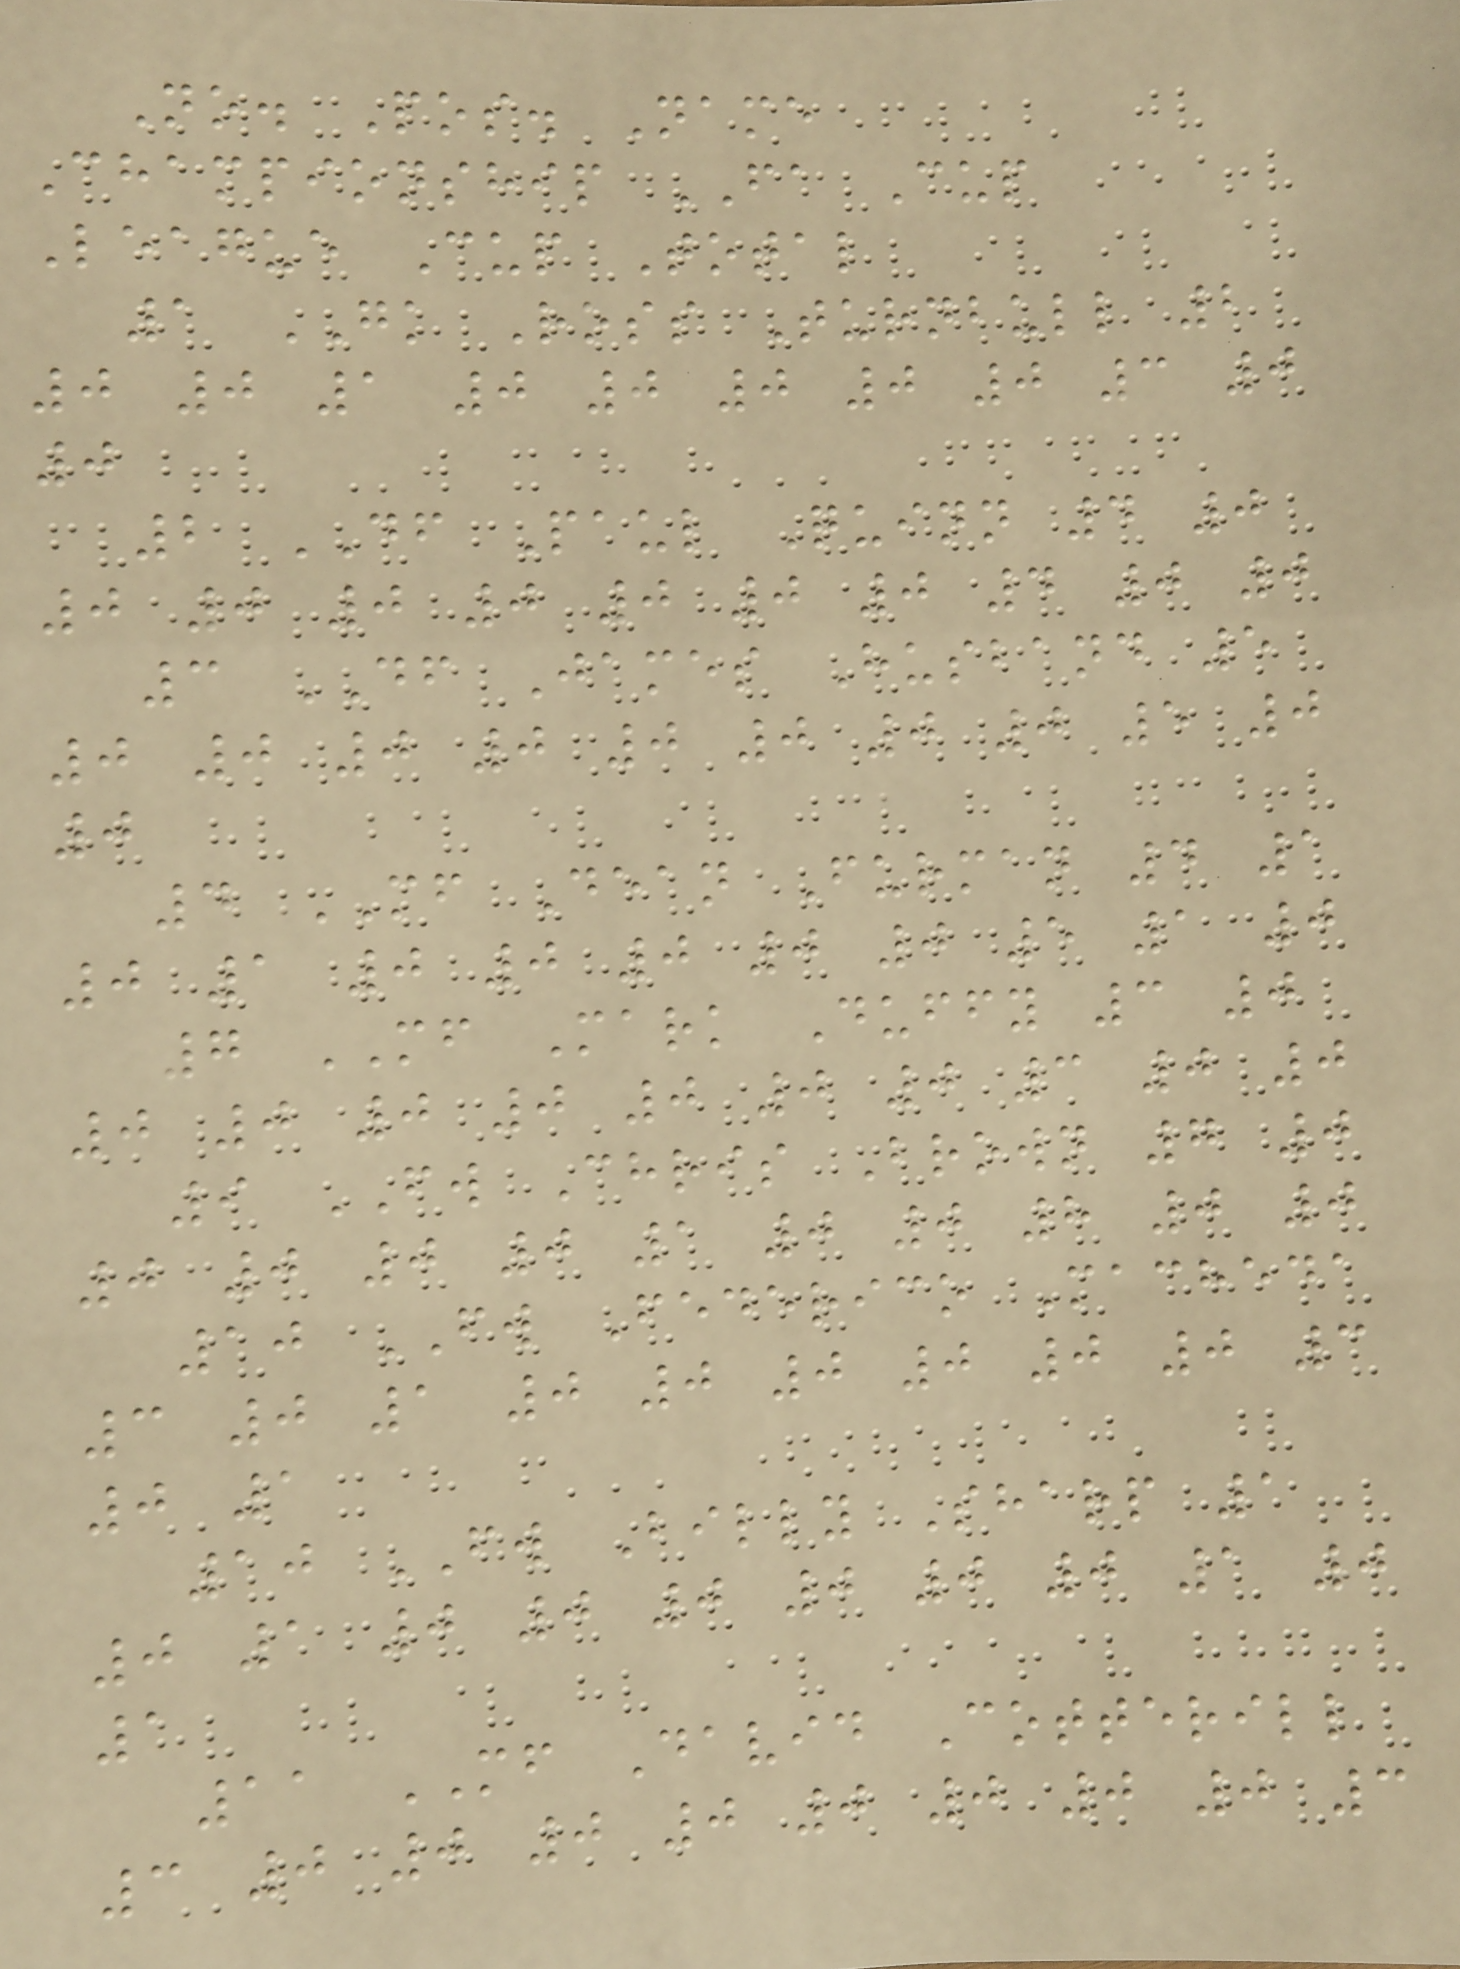No. Pos. Name
Championship FA Cup
League Cup Total
1 GK Ross Turnbull 2
0 0 1 0 0 0 0 0 3 0
0
2 DF Paul Quinn 4 0
0 0 0 0 0 0 0 4 0 0
3 DF James Husband 5
0 0 0 0 0 0 0 0 5 0
0
4 MF Dean Furman 4 1
0 1 0 0 0 0 0 5 1 0
7 MF Mark Duffy 3 0
0 0 0 0 0 0 0 3 0 0
9 FW Chris Brown 7 0
0 0 0 0 1 0 0 8 0 0
10 FW Federico Macheda
3 0 1 0 0 0 0 0 0 3
0 1
10 FW Billy Sharp 1
0 1 0 0 0 0 0 0 1 0
1
11 MF David Cotterill
3 0 0 0 0 0 0 0 0 3
